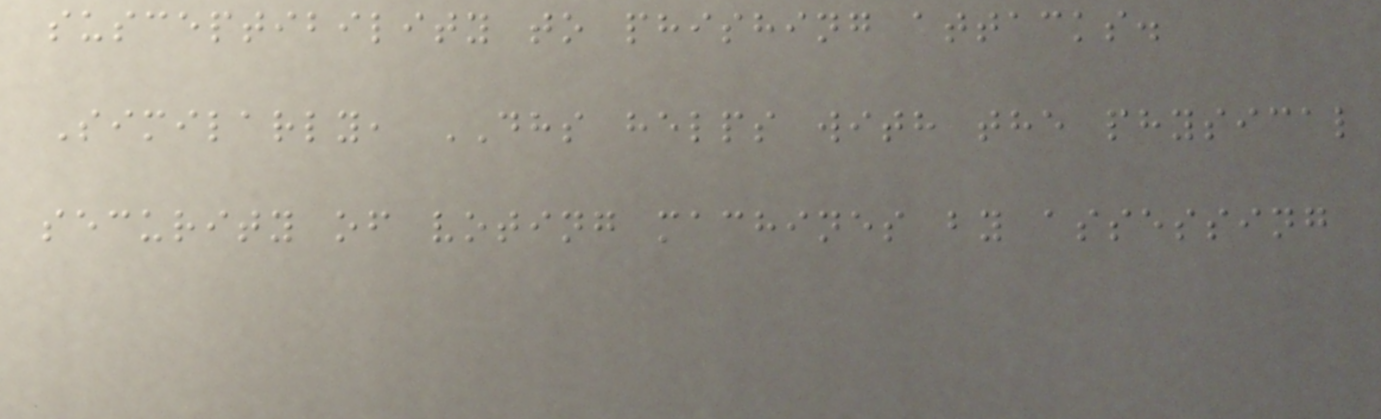susceptibility to phishing attacks.
Similarly, DHS helps with the physical
security of voting machines by assessing
